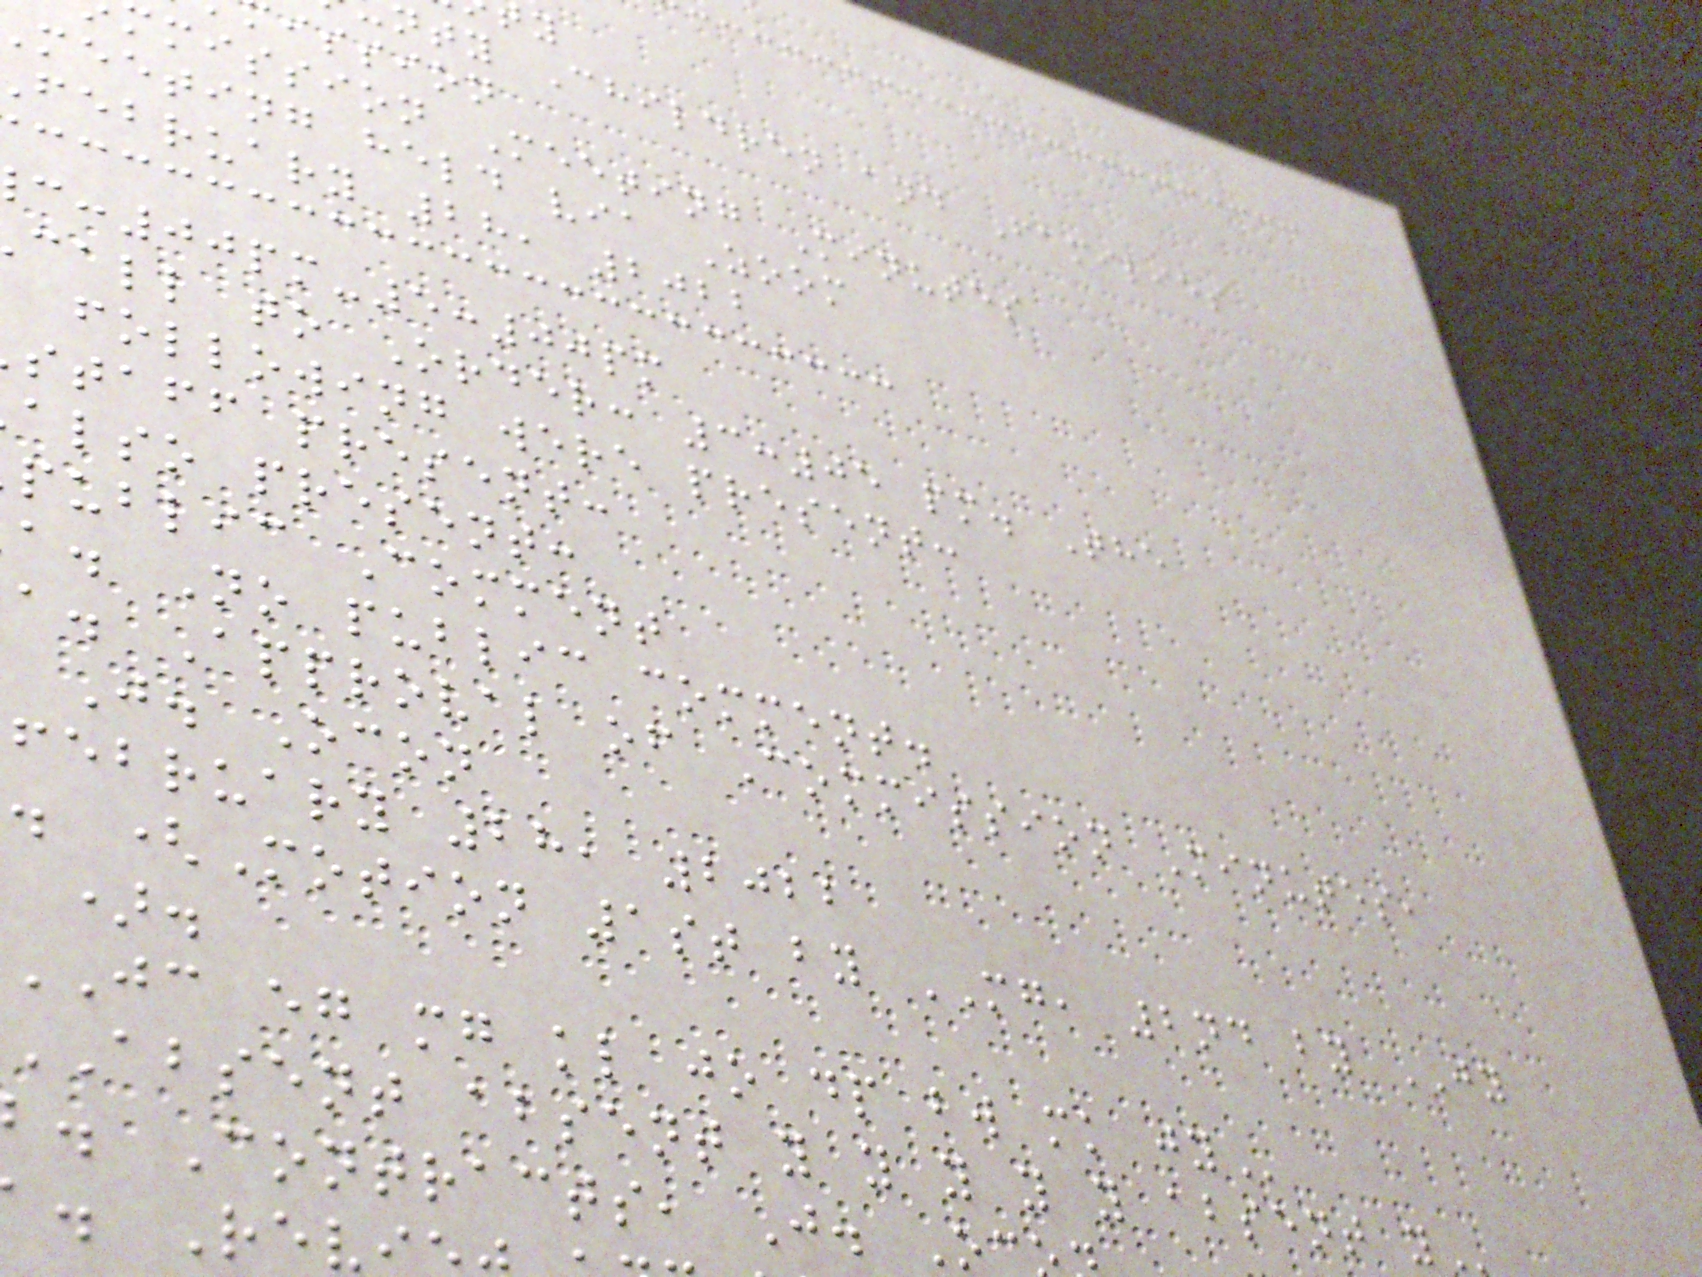nty Children and Families
ission
mmission Meeting Minutes
meeting held via Zoom
february 28, 2022
:00pm-5:00pm
call to Order: 3:05 pm. The
following were present:
staff present:
also present:
public Comment
a. No public comment.
a. Approval of Commission Minutes,
J. Ocon
february 28, 2022
. (Motion 1st by MG, 2nd by JY
).
JC eg mg kl jo dp bw mk
ABSENT absent y y y y y absent
. Contracts, J. O
